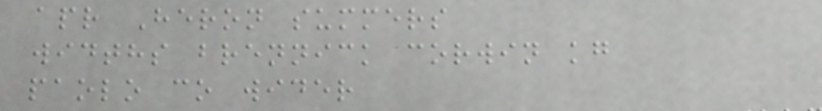apr Heron summers
widths brennick corwin kg
paolo co wider
